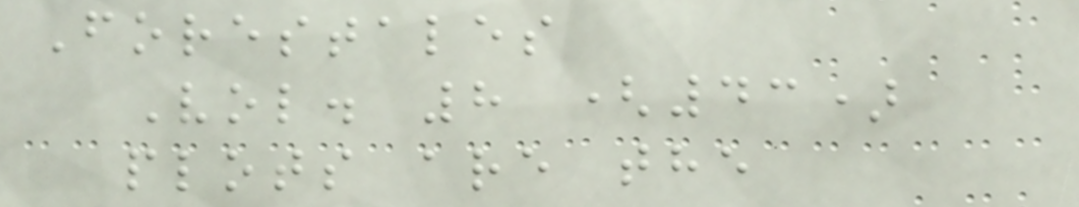Forestales
Vol. 8 (43)
plots are the
